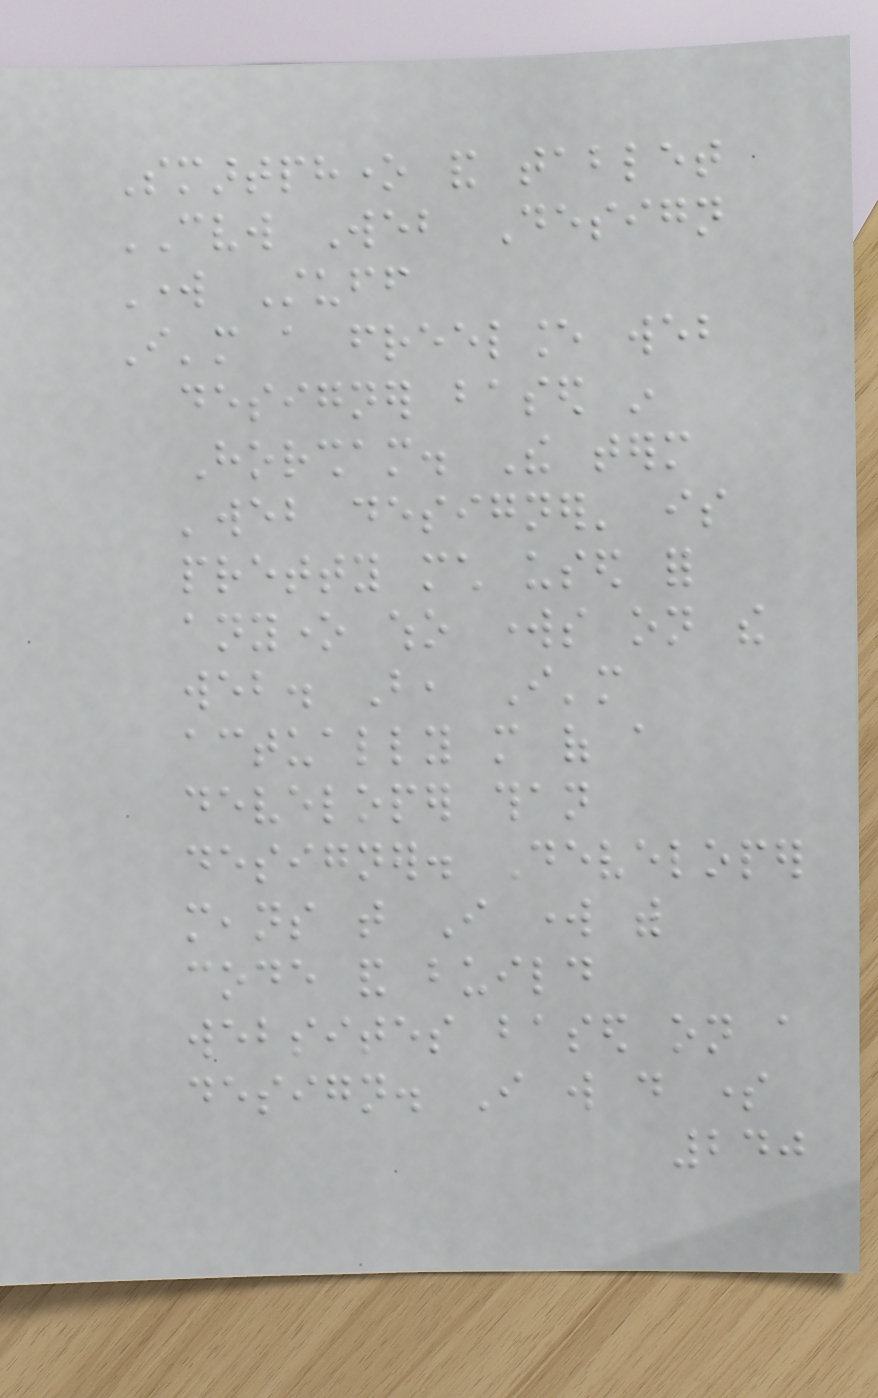Smartphone and tablet
CVW Web Design
Work Stuff
I'm a freelance web
designer based in
Horsham. The term
'web designer' is
pretty much used for
anyone who works on the
web. But, I'm
actually more of a
developer than
designer. Developer
means that I work with
code and build
websites based on a
design. I will do some
240
